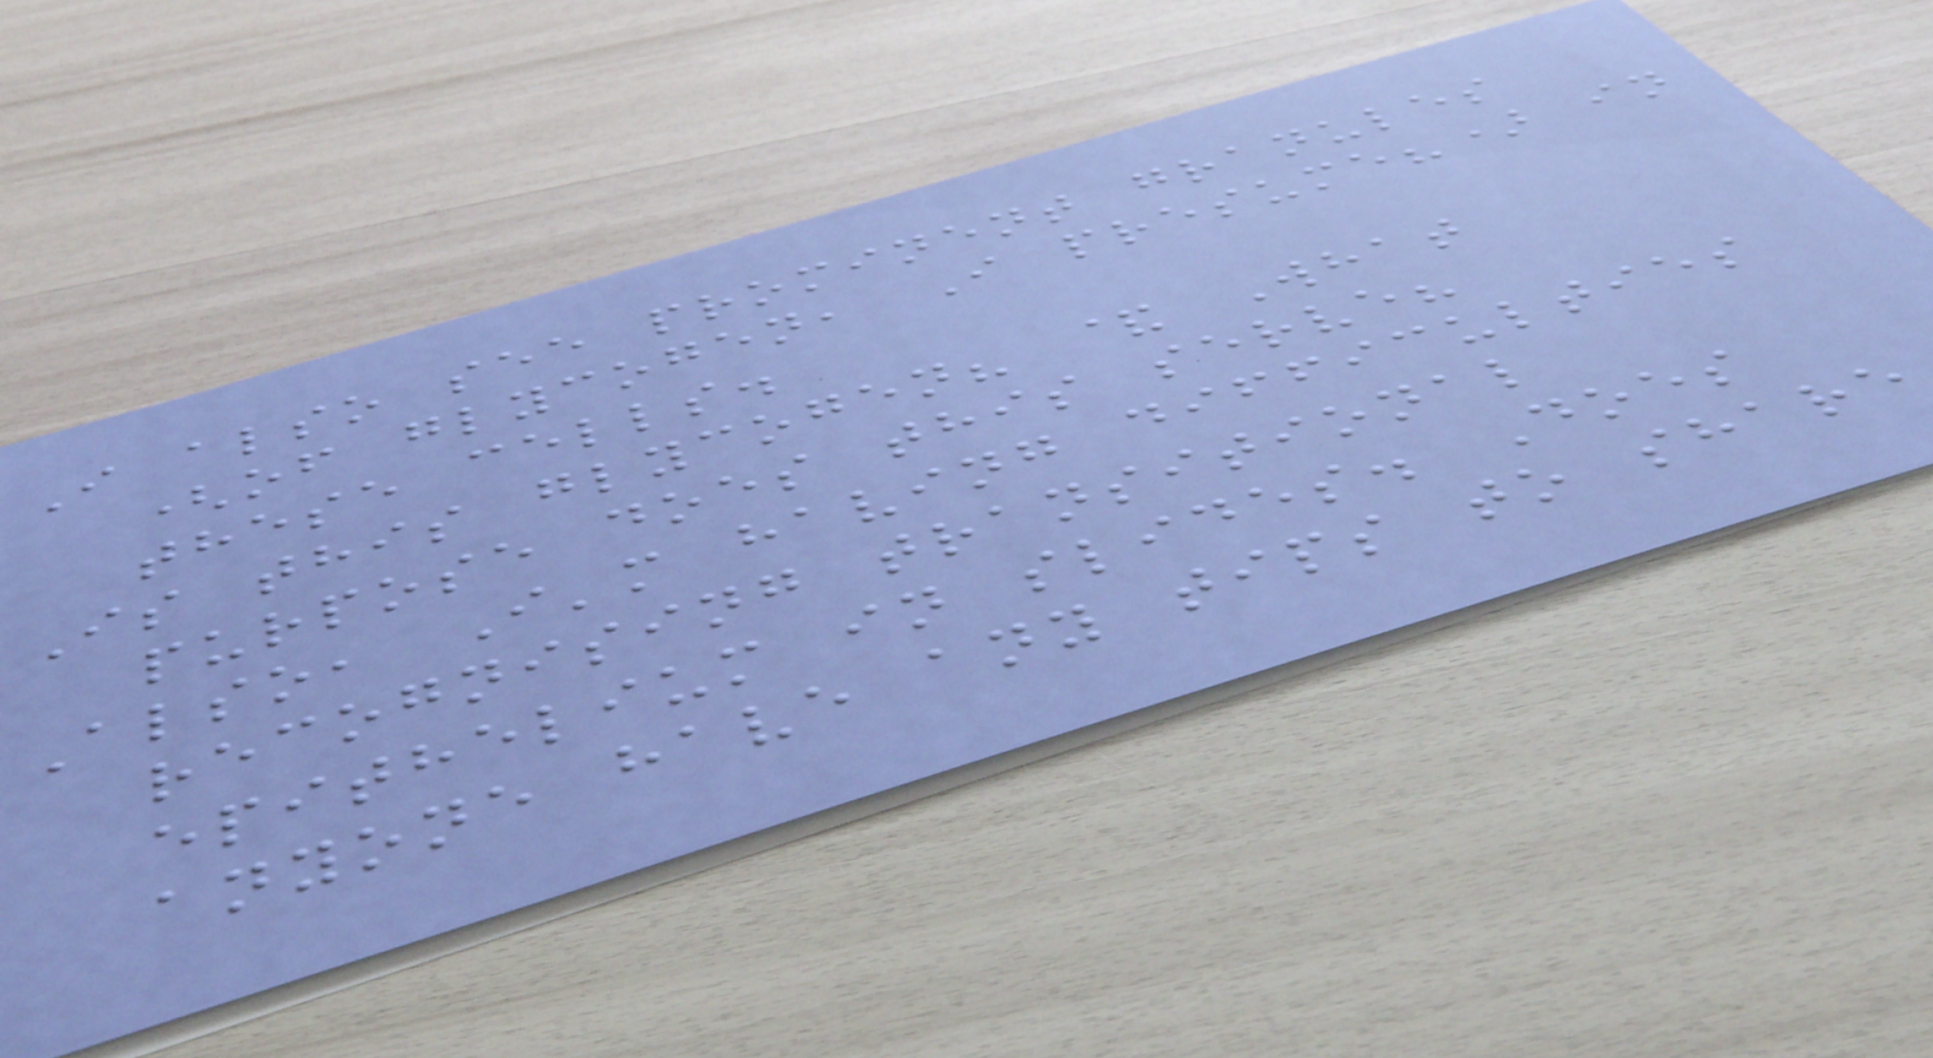I also see prominent granules
(of glycogen, I presume?) in
these cells.
Is this glycogen? & What
purpose does this serve?
Also, I'm having difficulties
recognising transitional
epithelium in slides. Does
anyone have any tips to share
